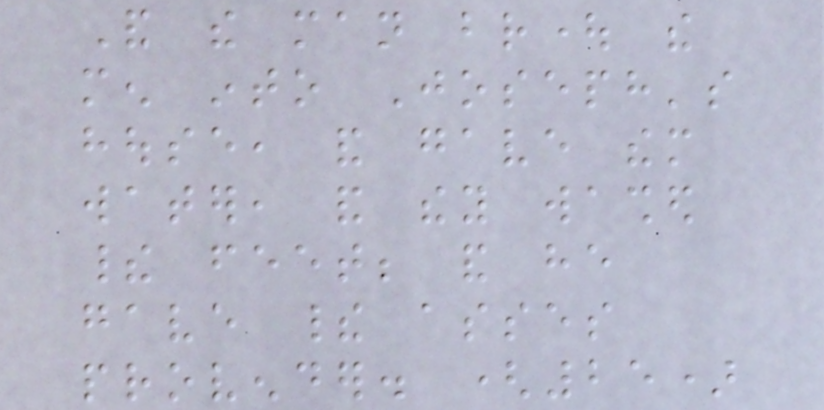And the man brought the
men into Joseph's
house, and gave them
water, and they washed
their feet; and he
gave their asses
provender. (25)
